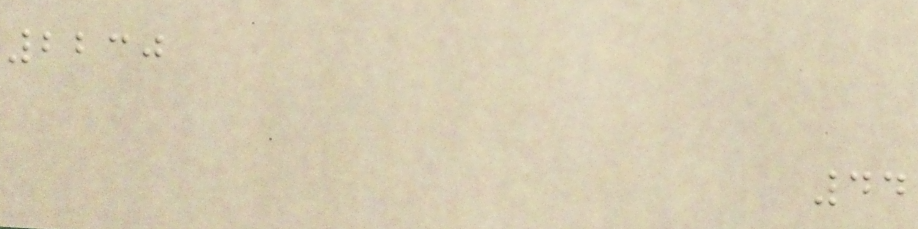2230
44
